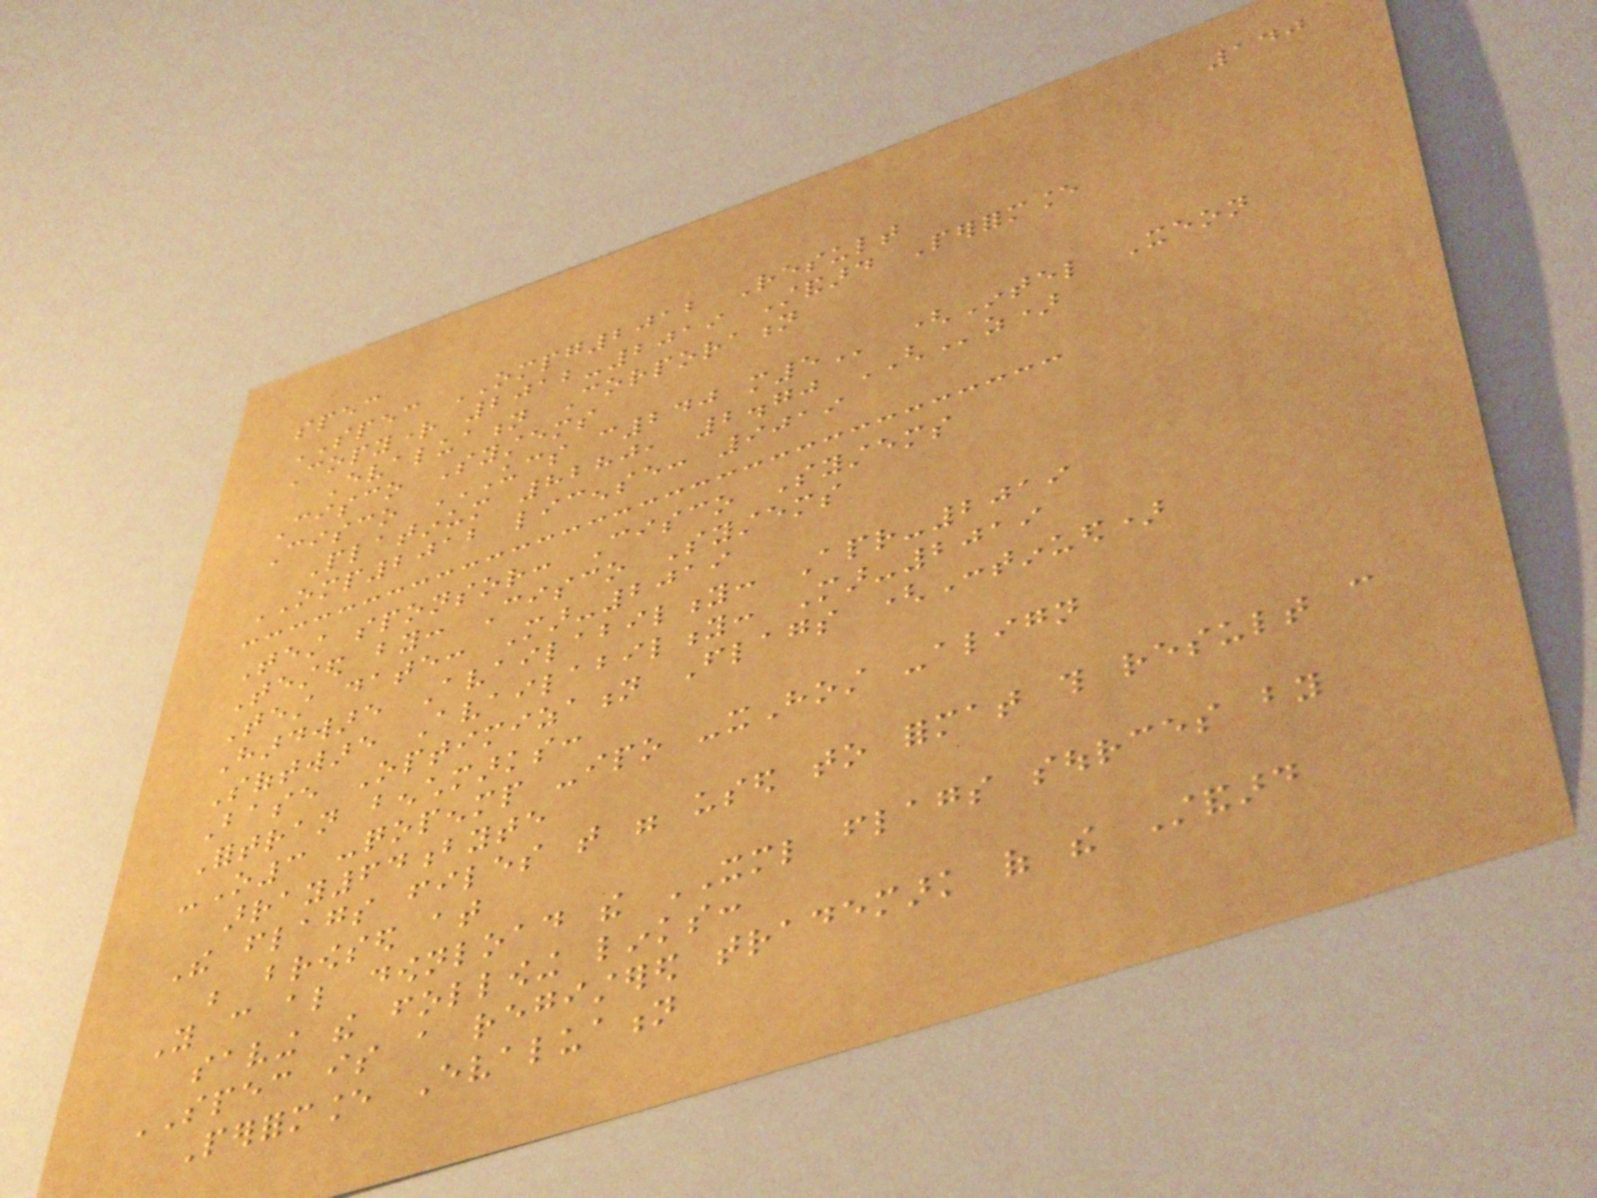140
spec
SPEC OMPG2012 Result
Copyright 2012-2019 Standard Performance
Evaluation Corporation
Cisco Systems
Cisco UCS C240 M5 (Intel Xeon
Platinum 8280, 2.70 GHz)
OMP2012 license: 9019
Test sponsor: Cisco Systems
Tested by: Cisco Systems
Test date: Mar-2019
Hardware Availability: Apr-2019
Software Availability: Mar-2019
Base Optimization Flags (Continued)
Fortran benchmarks:
-O3 -qopenmp -ipo -xHost -align
array64byte
The flags files that were used to format this result can
be browsed at
You can also download the XML flags sources by
saving the following links:
SPEC is a registered trademark of the Standard
Performance Evaluation
